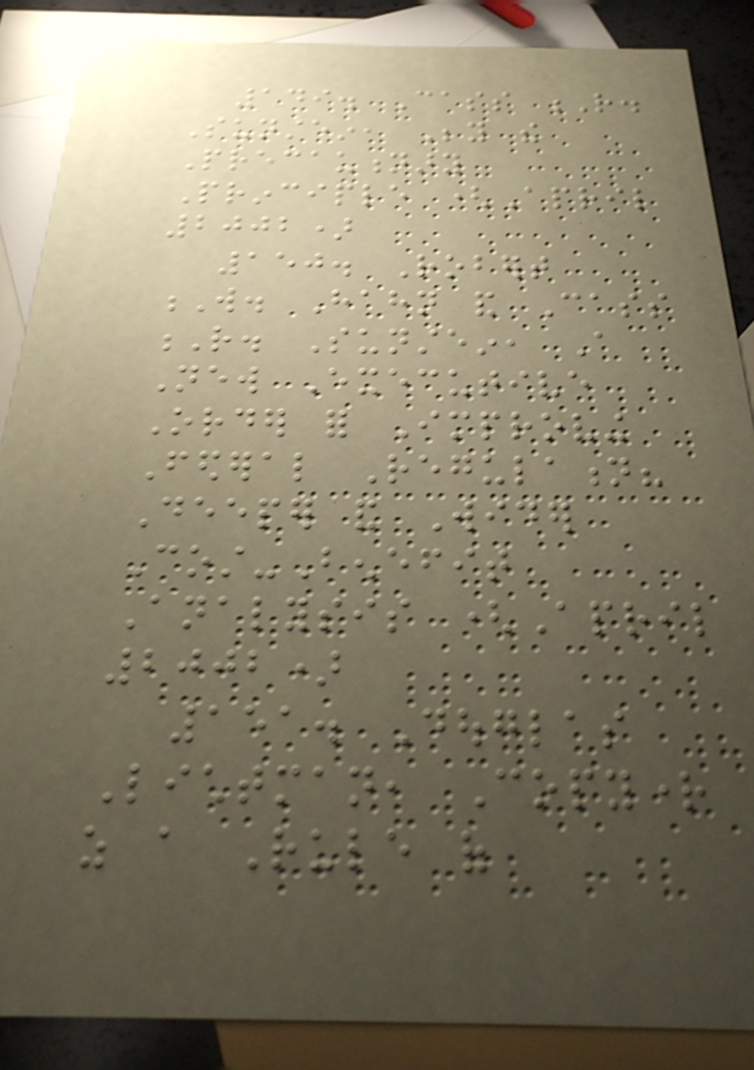149. Cass R.
Sunstein, Beyond the
Precautionary
Principle (April
2002)
150. Robert
W. Hahn and Cass
R. Sunstein, A
New Executive
Order for Improving
Federal Regulation?
Deeper and Wider
Cost-Benefit
Analysis (April
2002)
151. Douglas
Lichtman, Copyright
as a Rule of
